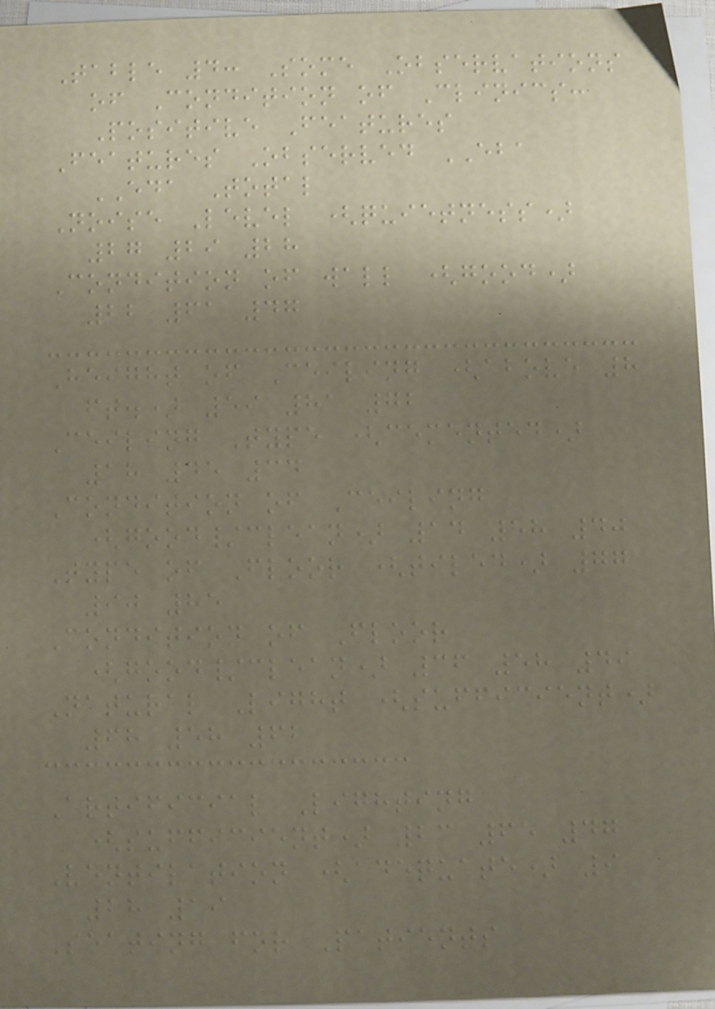Table 4: Some Observations
of Condition of Clinics:
Positive Features
Features Observed EBA
EDA Total
Noise Level (quietness)
27 29 28
Condition of wall (good)
22 61 47
Height of Ceiling (above 8
ft.) 59 81 72
Ceiling Type (cemented)
18 45 34
Condition of Ceiling
(good/clean) 14 58 40
Type of Floor (tiled) 77
90 85
Condition of Floor
(good/clean) 36 58 49
Natural Light (sufficient)
68 58 62
Artificial Lighting
(sufficient) 23 65 47
Ventilation (adequate) 9
28 19
Seating for Patients
